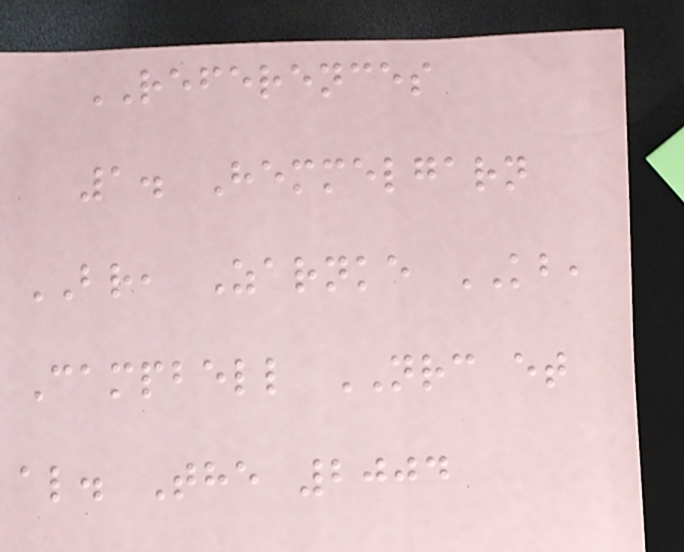REFERENCES
1. Hemmelgarn
BR, Zarnke KB,
Campbell NRC et
al. The 2004
